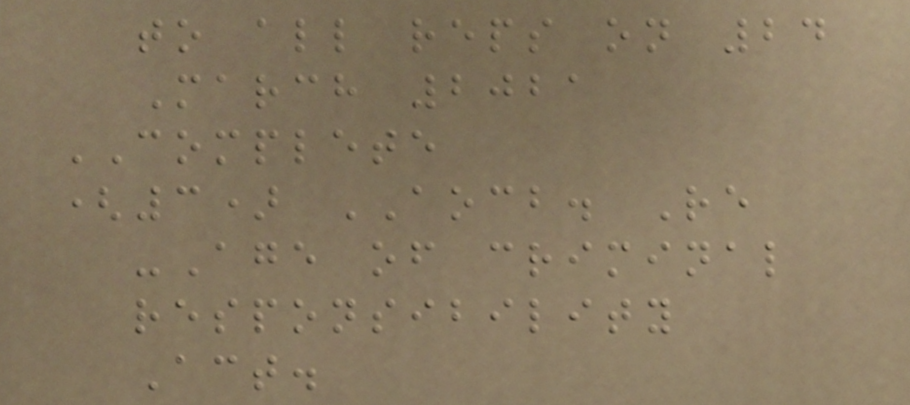to all reps on 24
March 2021
COMPLETE
(3) AOCB. Re
-Age of criminal
responsibility
Act.
